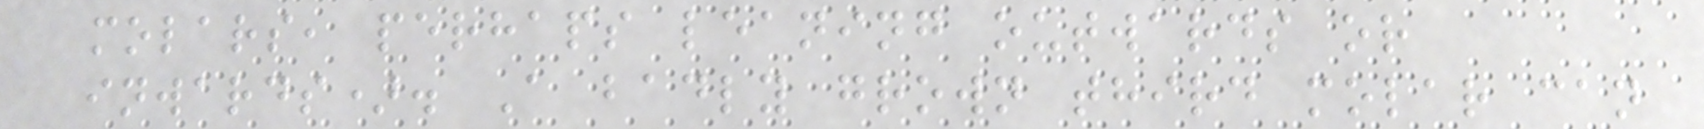molars, perhaps leaning outwards or
inwards). A badly grown third molar can
